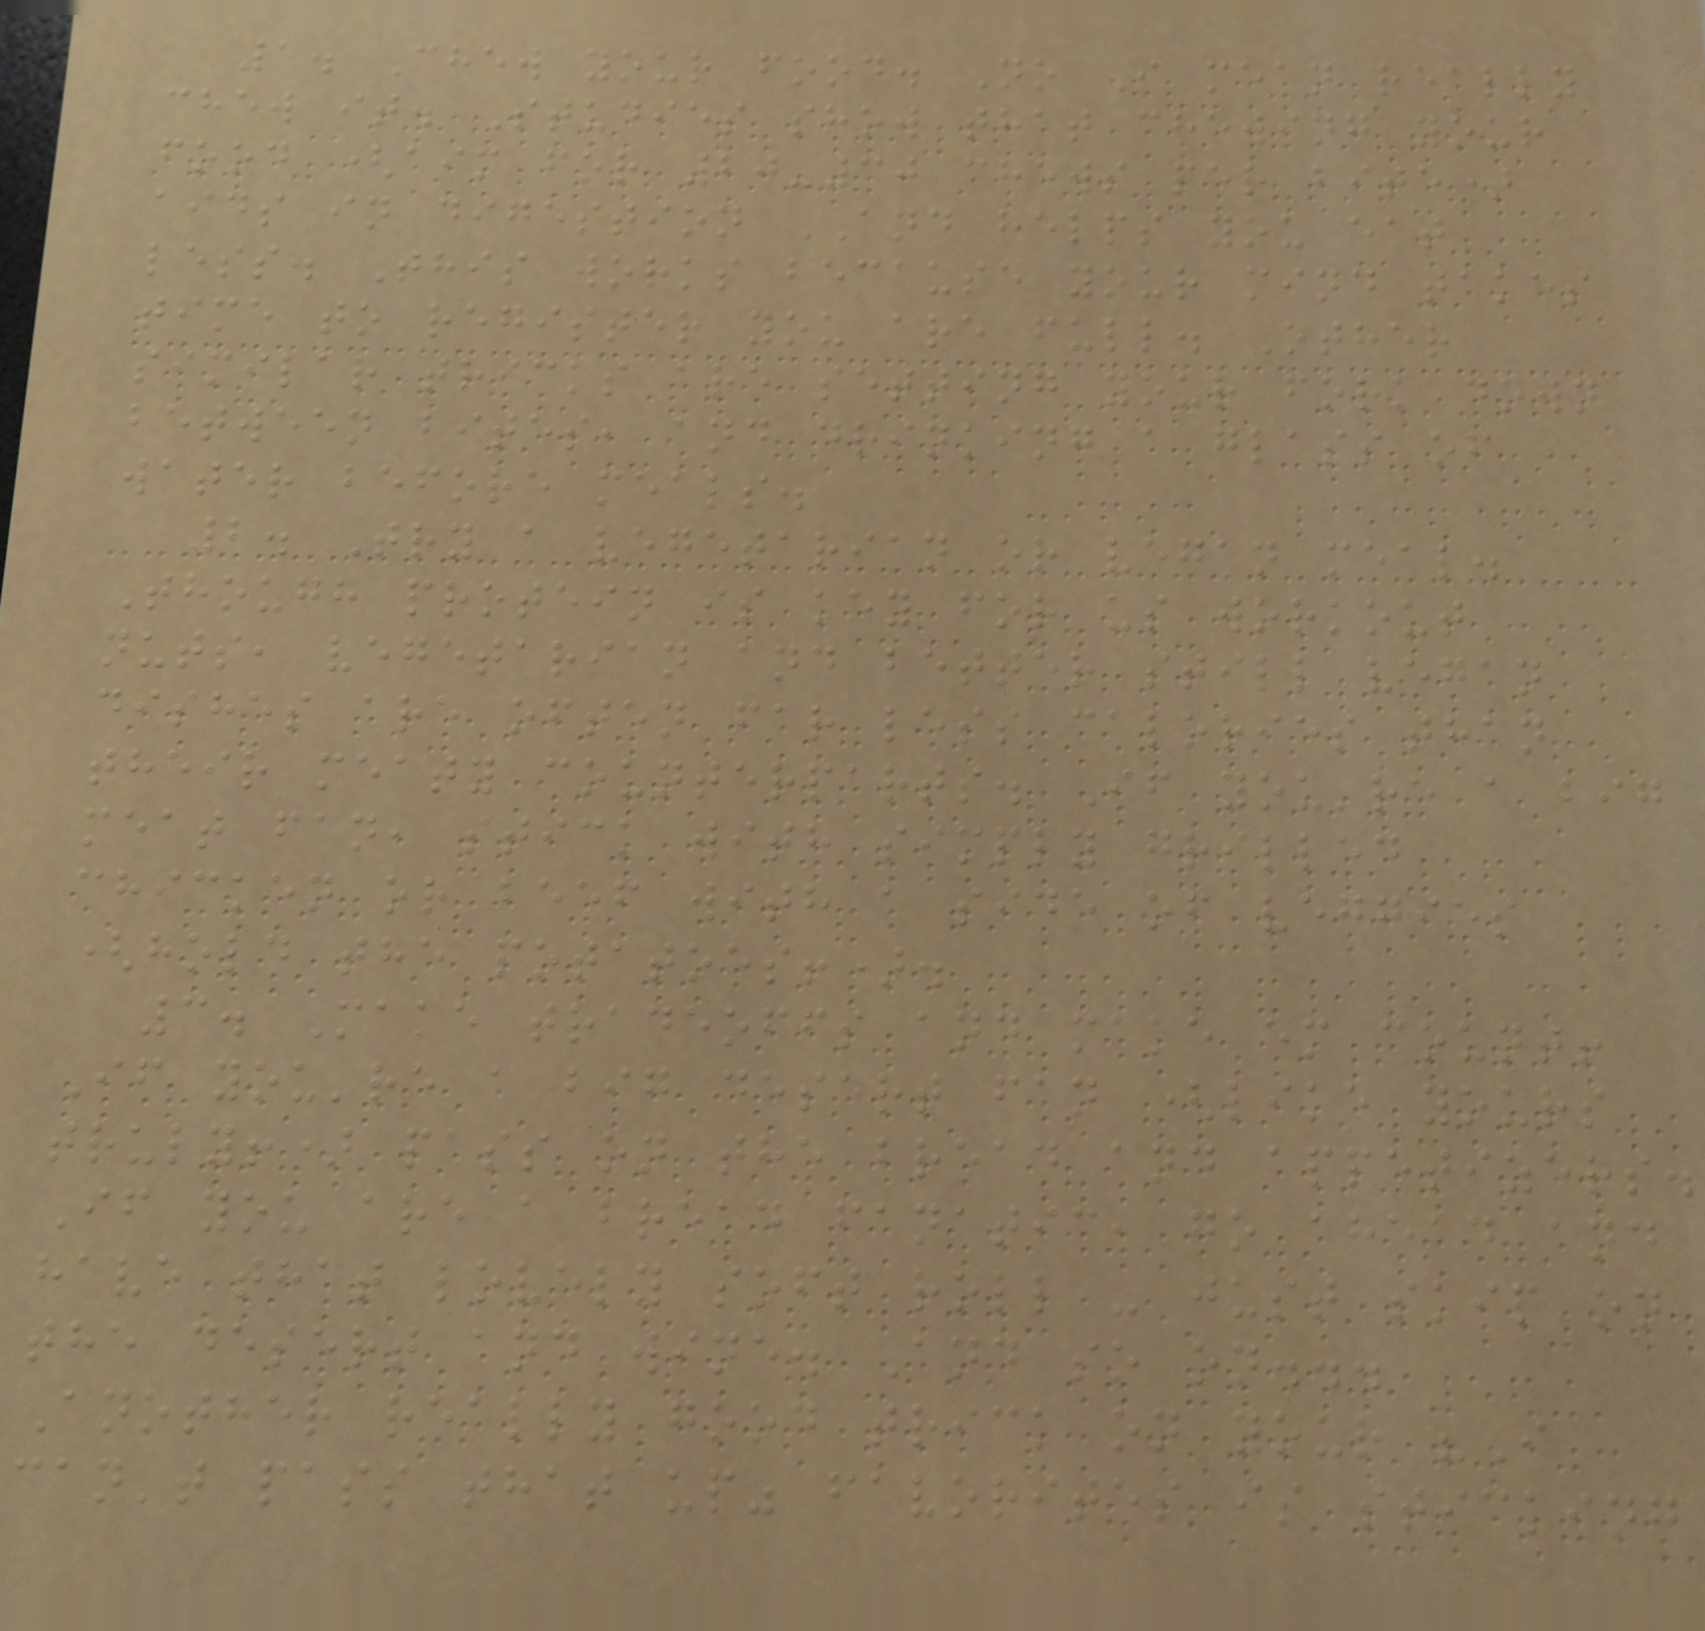1. Chew your food. No I mean really
chew it. Studies show that chewing your
food (aim for 20-30 chews per bite)
aids in digestion AND helps you eat
less. This works because your mind takes
time to register you are full. Other
similar tricks are setting your fork down
between bites, and drinking a glass of
water before meals.
2. Try a vegetarian or vegan meal.
Though protein is key for us workout
nuts, vegetarian and better still vegan
dishes are often far less calories than
their meaty counterparts. If you're a big
meat fan, stick with simply grilled
chicken or beef with a side of veggies
(hold the potatoes!).
3. Make tradeoffs and make em count!
If you're a big desert fan (like yours
truly!) pass on the bread and appetizers.
If you are a bread fanatic, go ahead and
have that lovely soft roll - just skip on
the desert and wine. And so on...
Another really good trick on your "I
can't pass that up" favorites is sticking
